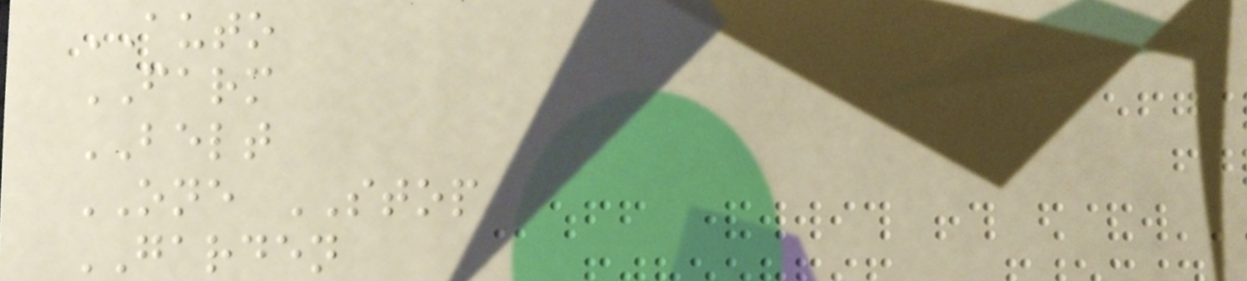AUTO
FARM
BELT
ONE STOP
GARDEN
